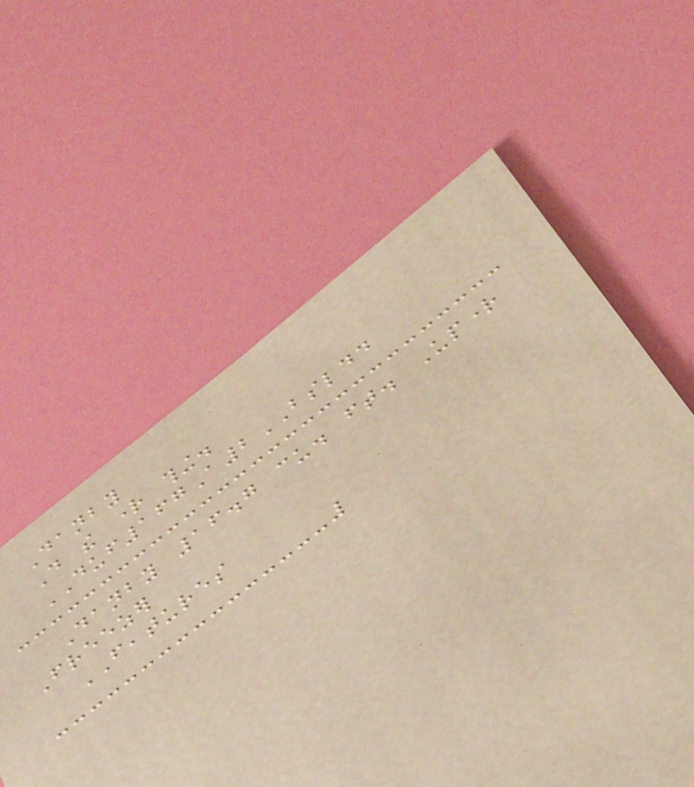Danby
Do the right thing.
DUF167A2BSLDD
Danby 16.7 cu. ft. Upright
Freezer
FEATURES
